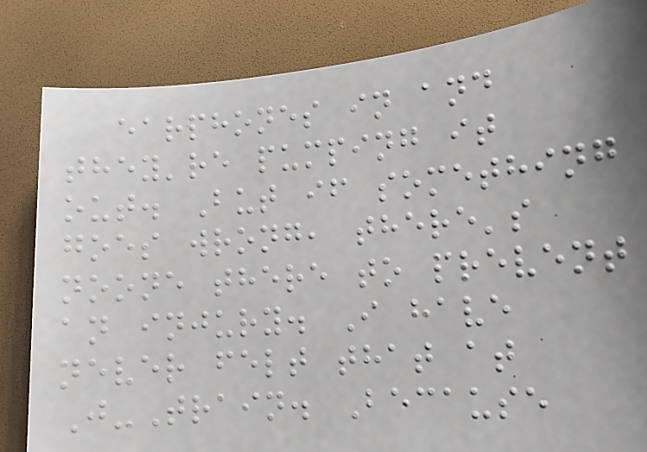earphones in and
they're pumping it
out. But if something
goes wrong, there's
noone there to prevent
an injury. I have
never felt that at
J-Train. Because
